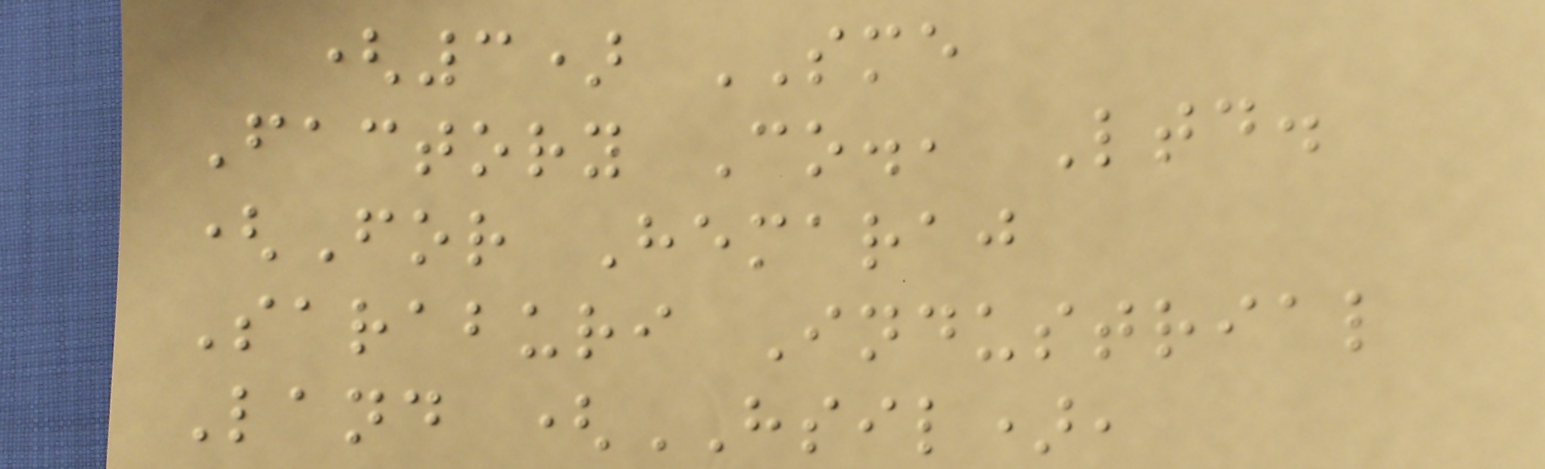(3) SME
Factory Co., Ltd.
(For Hemaraj
Saraburi Industrial
Land (HSIL),
